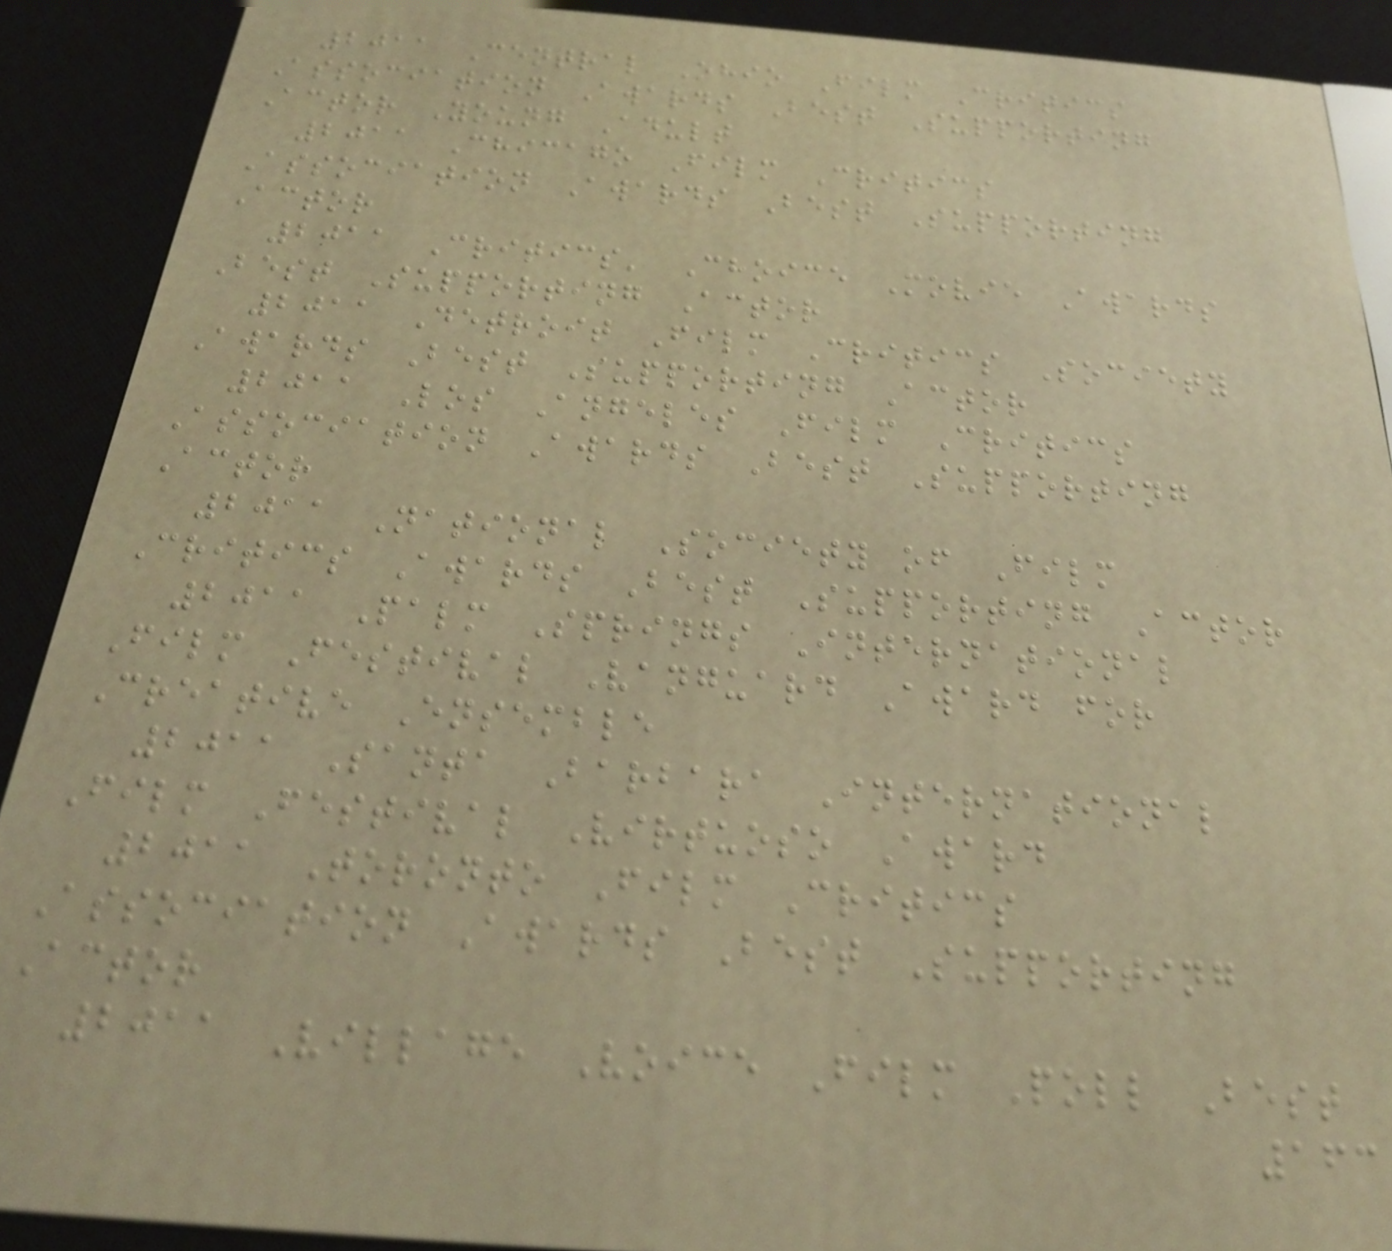2011 Central Ohio Film Critics
Association Awards Best Supporting
Actor Young Adult
2011 Chicago Film Critics
Association Awards Best Supporting
Actor
2011 Critics' Choice Movie Awards
Best Supporting Actor
2011 Detroit Film Critics Society
Awards Best Supporting Actor
2011 Los Angeles Film Critics
Association Awards Best Supporting
Actor
2011 National Society of Film
Critics Awards Best Supporting Actor
2011 Palm Springs International
Film Festival Vanguard Award for
Creative Ensemble
2011 Santa Barbara International
Film Festival Virtuoso Award
2011 Toronto Film Critics
Association Awards Best Supporting
Actor
2011 Village Voice Film Poll Best
163
